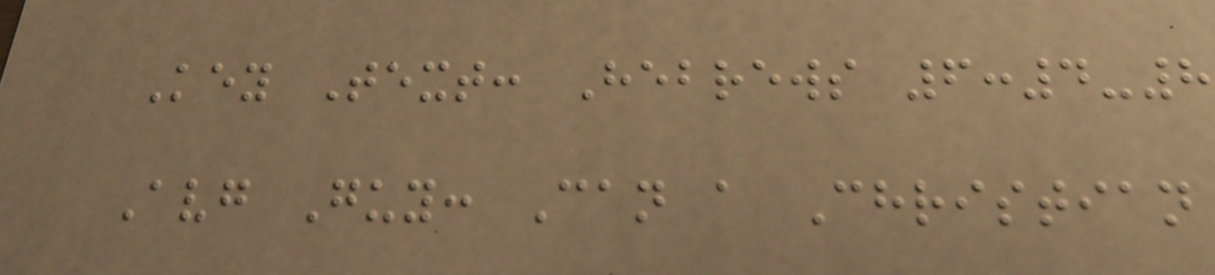Key Text: Hebrews 6:4-8
Avg Guy: Can a Christian
